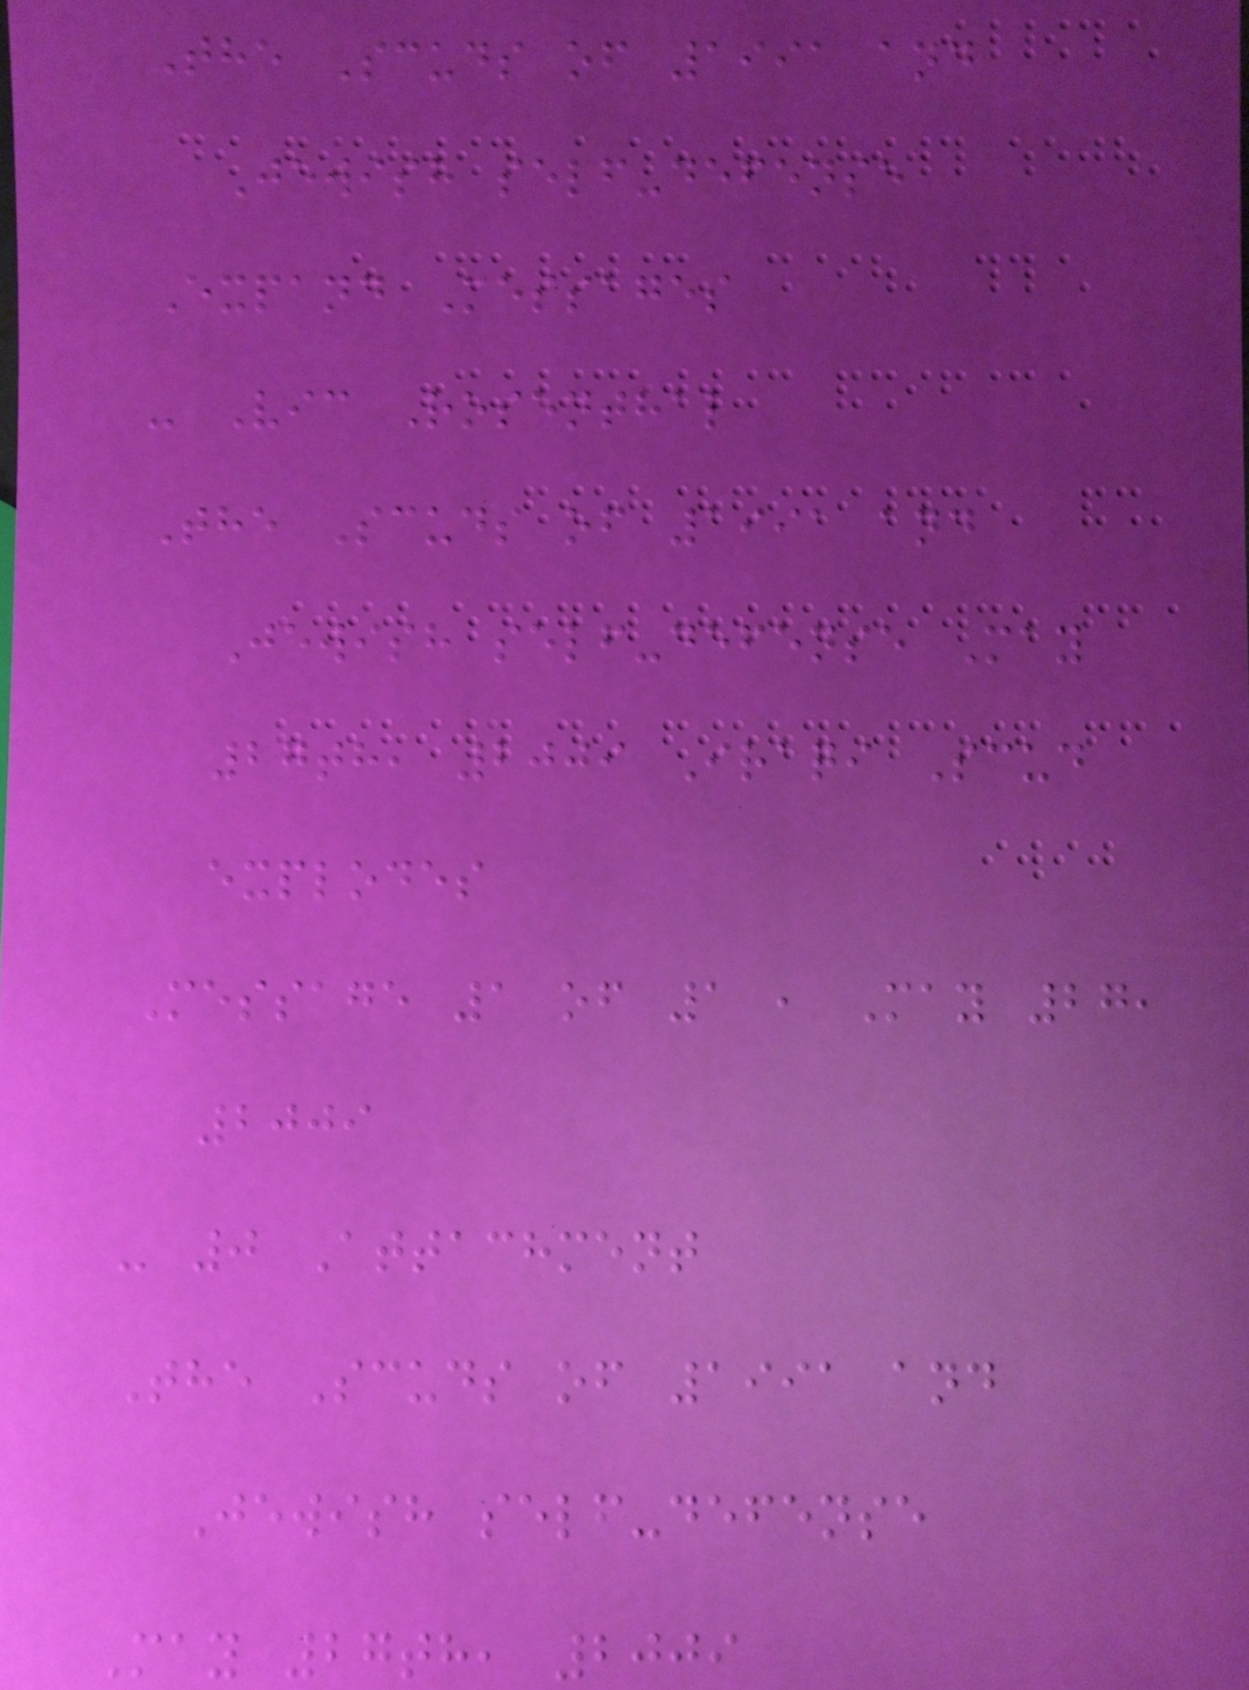The Scuds of 1991 and
Jewish self-defense
Expand Messages
- Vic Rosenthal
The Scuds of 1991 and
Jewish self-defense May
27th, 2009 Iraqi Scud
explodes
Message 1 of 1 , May 27,
2009
- 0 Attachment
The Scuds of 1991 and
Jewish self-defense
May 27th, 2009
